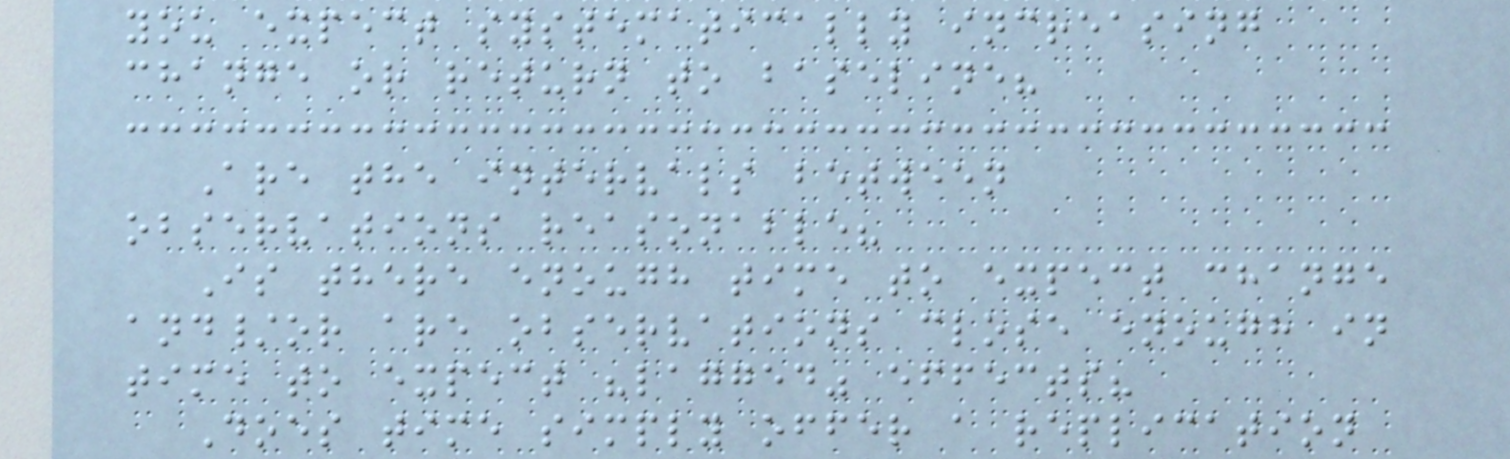you expect systematically increasing
change or return to baseline?
Are the intervals between
observations reasonable?
Is there enough time to expect change
and/or are observations close enough in
time to expect "lagged" effects?
Does time simply offer a replication
